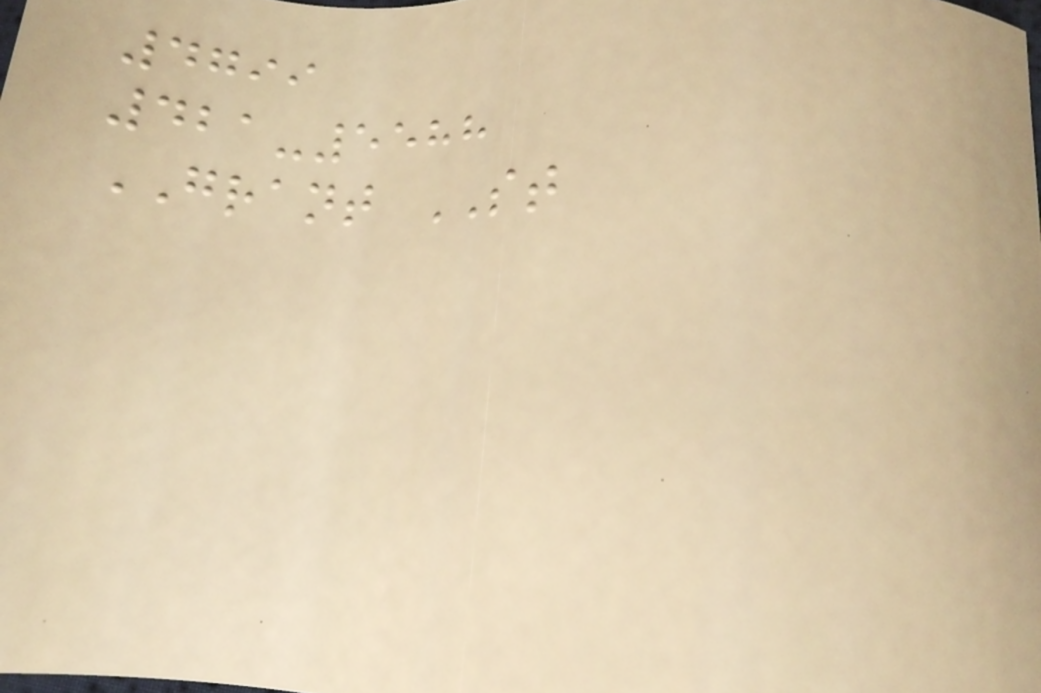4799
421-5588
GRANT ST
